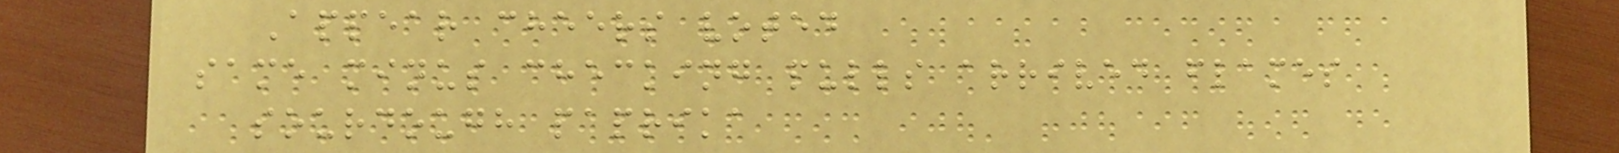Appear cheers voted
same minus checking pulls arrived flames
sourdough paprika
